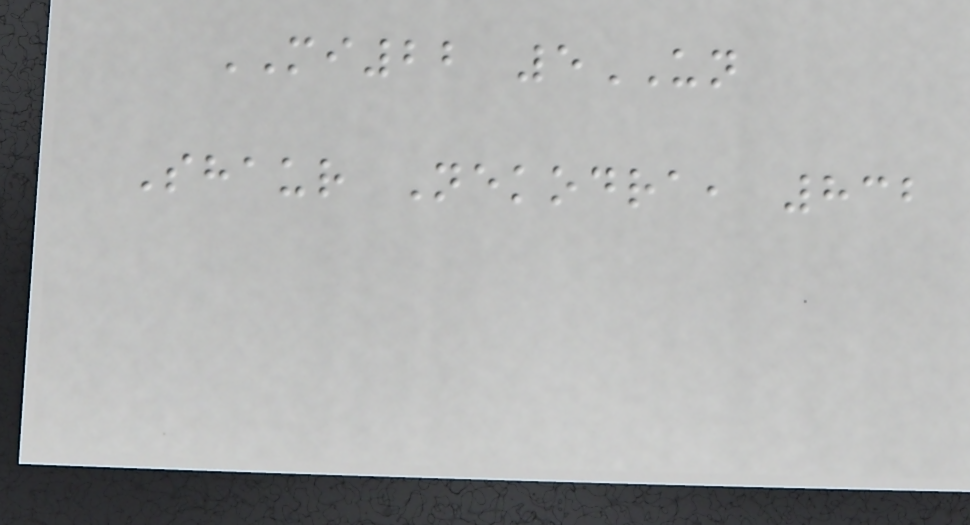MI22 5UN
Shaur Nekodra, 832
